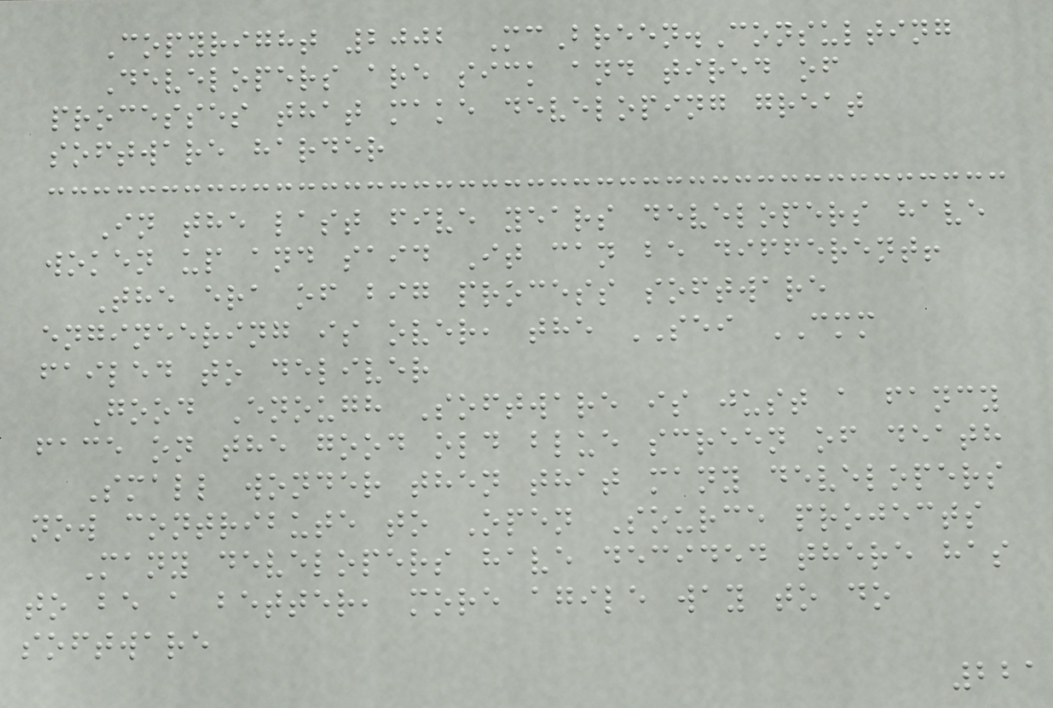Copyright 2002 McBreen.Consulting
Developers are sick and tired of
processes that make developing great
software harder
In the last five years developers have
woken up and said It can be different!
The era of big process software
engineering is over, the SEI CMM
failed to deliver
Good Enough Software is just a fancy
face on the good old blue screen of death
Small wonder then that many developers
now contribute to Open Source projects
Many developers have decided there has
to be a better, more agile way to do
software
221
